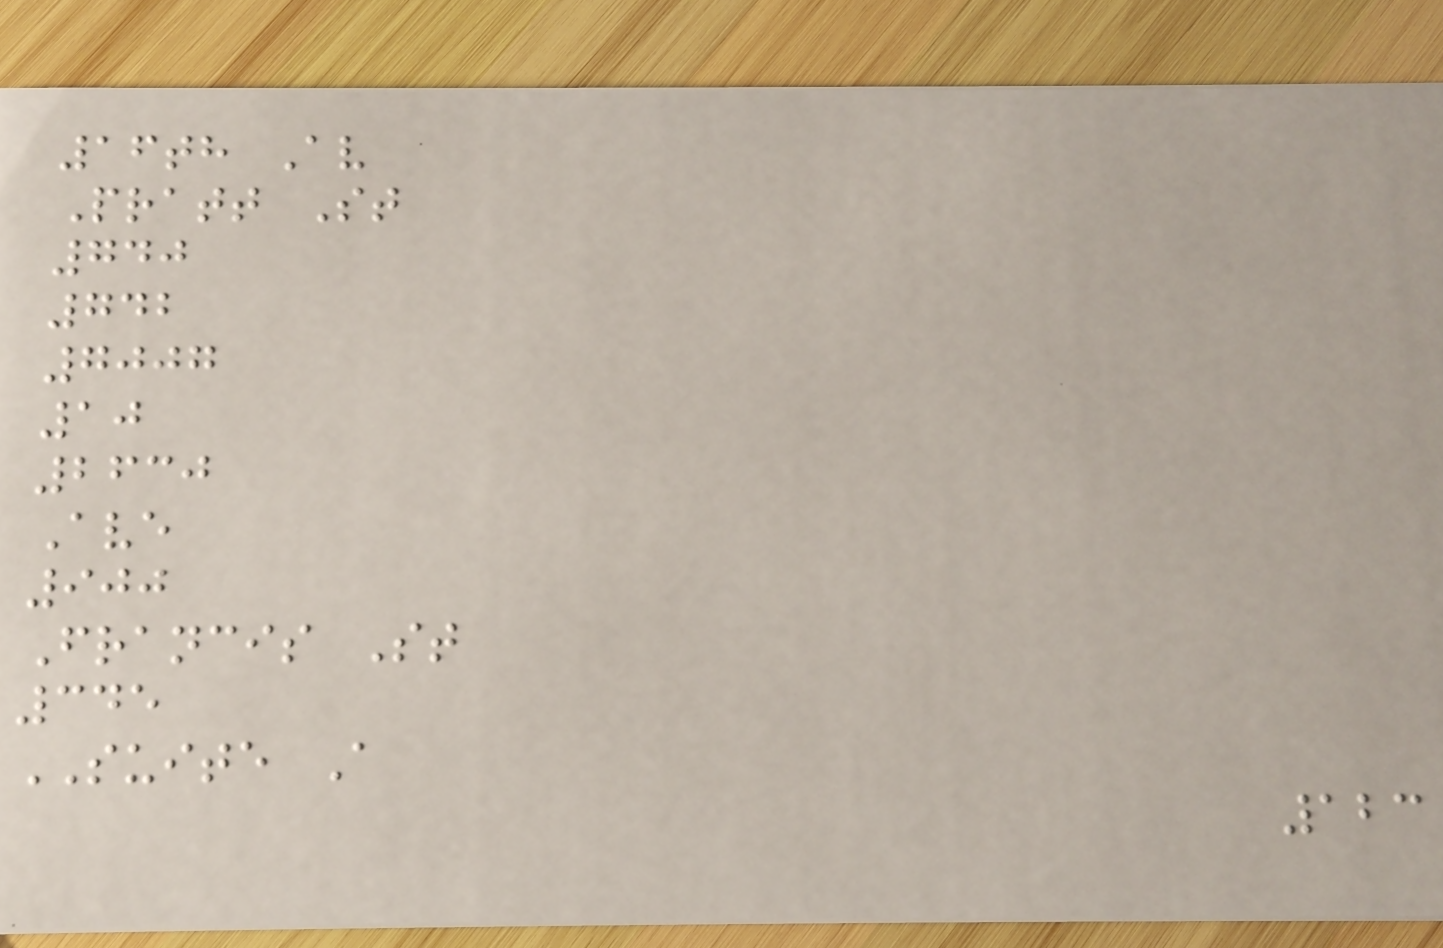16th Av
Pratt St
740
742
7007
10
2630
Ave
900
Francis St
345
SUITE A
123
